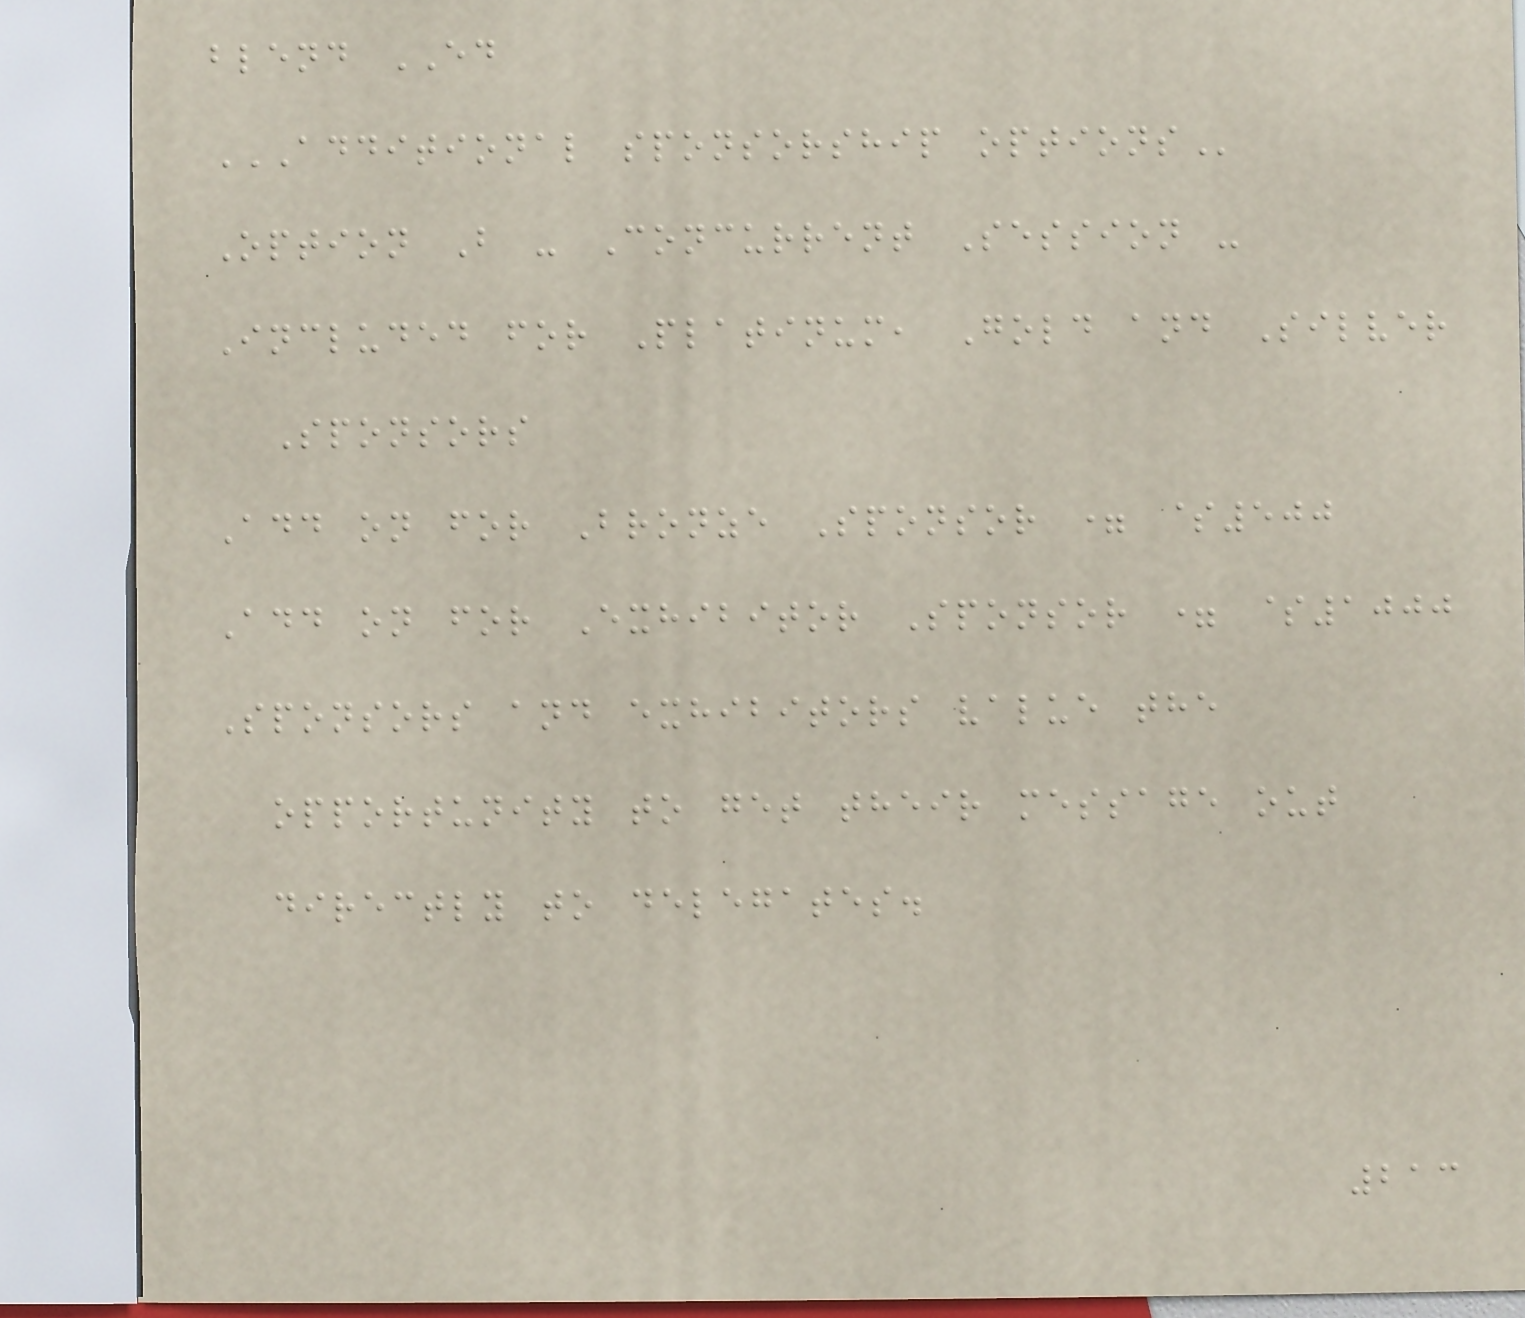blend ED
ADDITIONAL SPONSORSHIP OPTIONS
Option B - Concurrent Session -
Included for Platinum, Gold and Silver
Sponsors
Add on for Bronze Sponsor = $500
Add on for Exhibitor Sponsor = $1000
Sponsors and exhibitors value the
opportunity to get their message out
directly to delegates.
213
